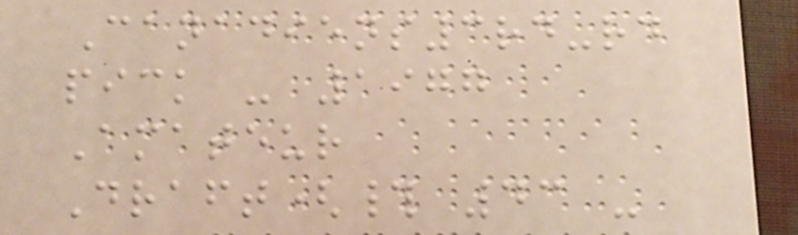Canadiens3rd-rd
pick - 1977
Amateur
Draft(# 43 -
